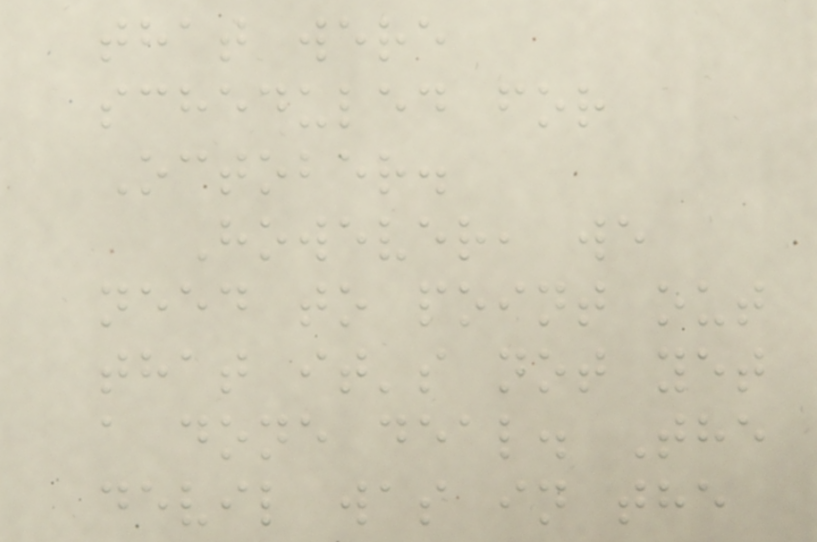that were
scheduled for
October.
However, we
need to point out
that it's not yet
a done deal. The
devil was in the
